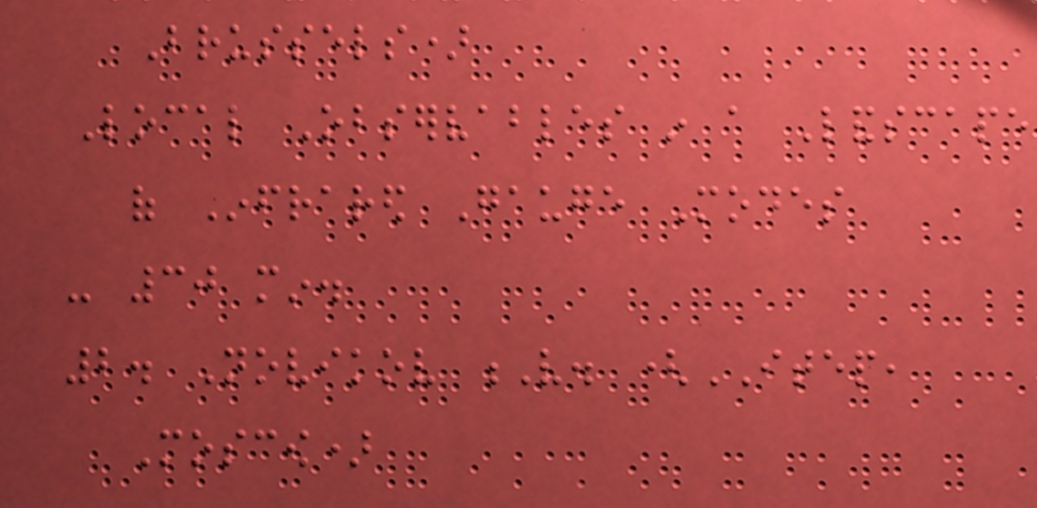Brussels)
Local Observables in a Landscape
of Infrared Gauge Modes
- 30 min.
2. Novikov V. (ITEP,
Moscow)
